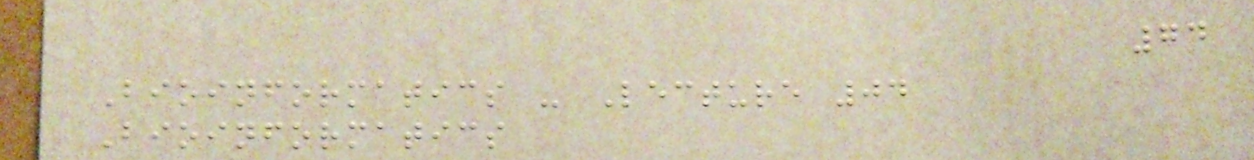74
Bioinformatics - Lecture 04
Bioinformatics
